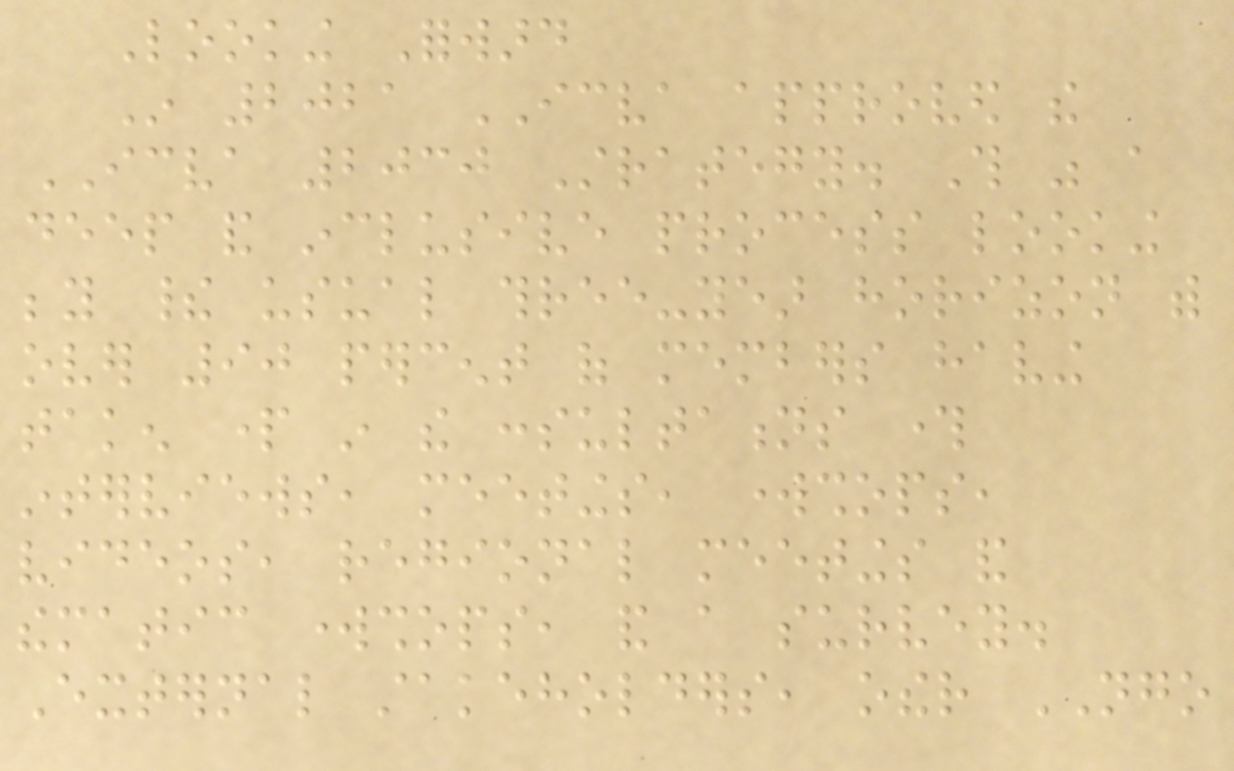Looking Forward
In 2021 ICVA approved the
ICVA 2030 Strategy. This was a
deep and inclusive process looking
beyond their usual three-year horizon with
over 90 percent of members having
taken part in the consultations through
interviews, meetings, workshops,
videos, regional meetings and
thematic workshops, and a survey.
External stakeholders, other NGO
